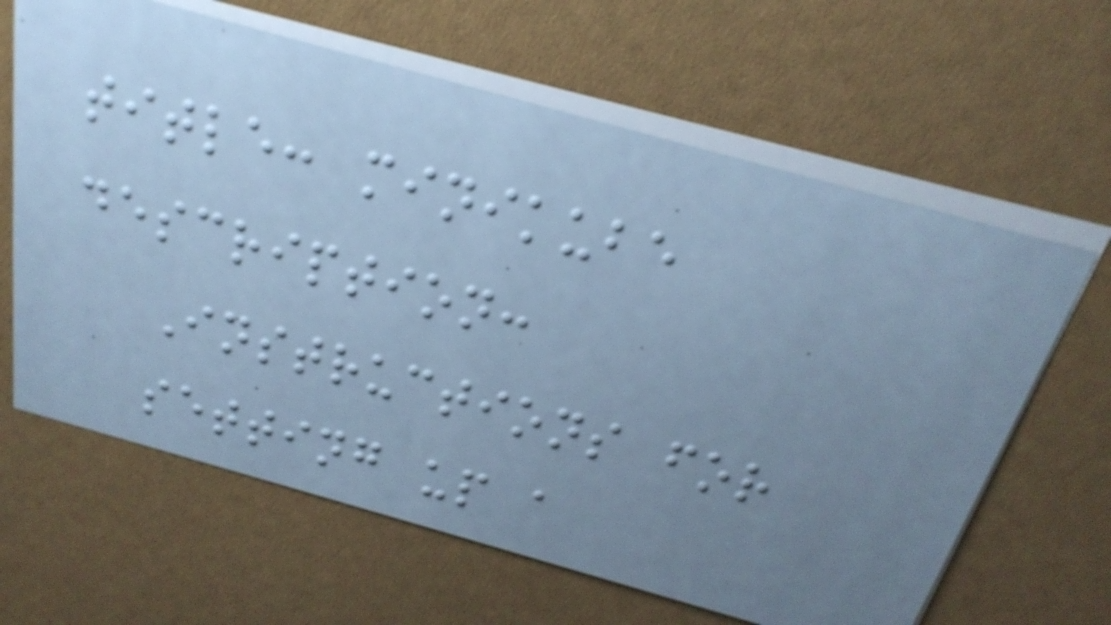title: minikube
description:
Instructions for
setting up a
